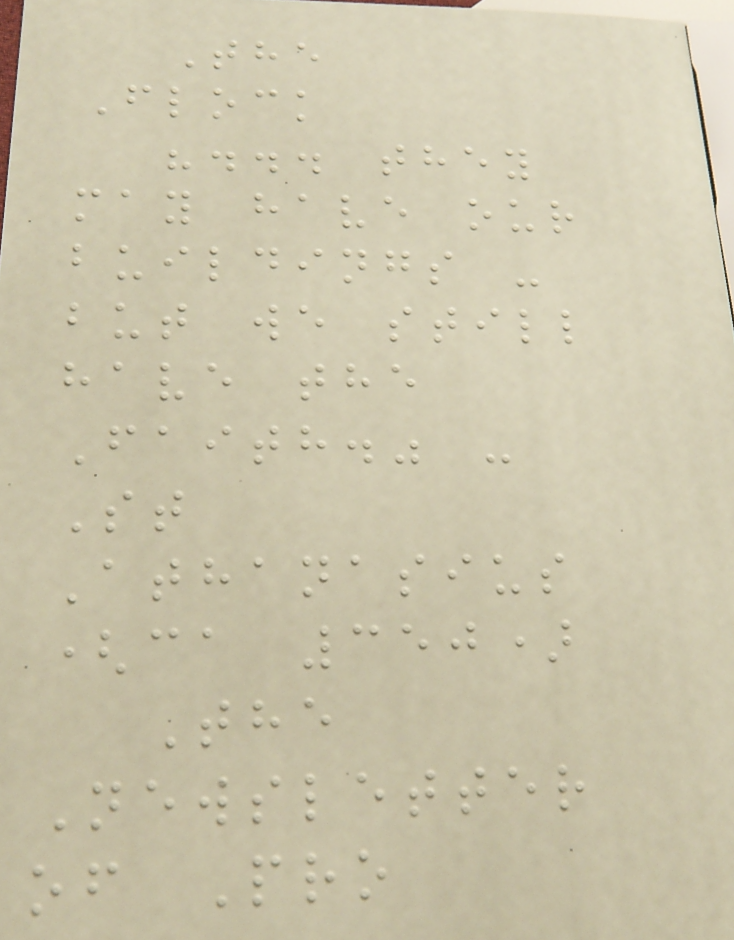The
Flock
"... they
may have our
buildings -
but we still
have the
Faith." -
St
Athanasius
(ca 350)
The
Newsletter
of Pro
